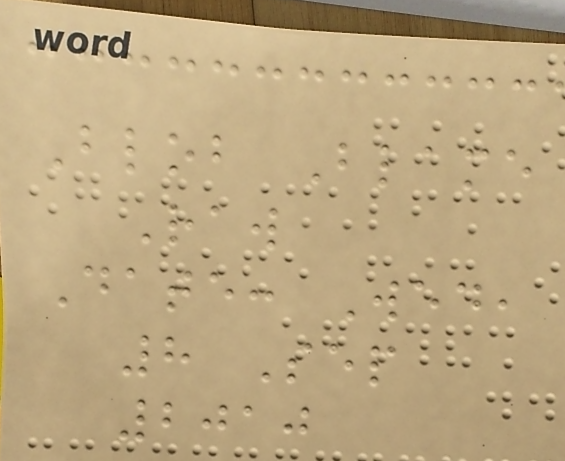Blob Blame
Raw
Date: Wed,
8 Sep
2010
